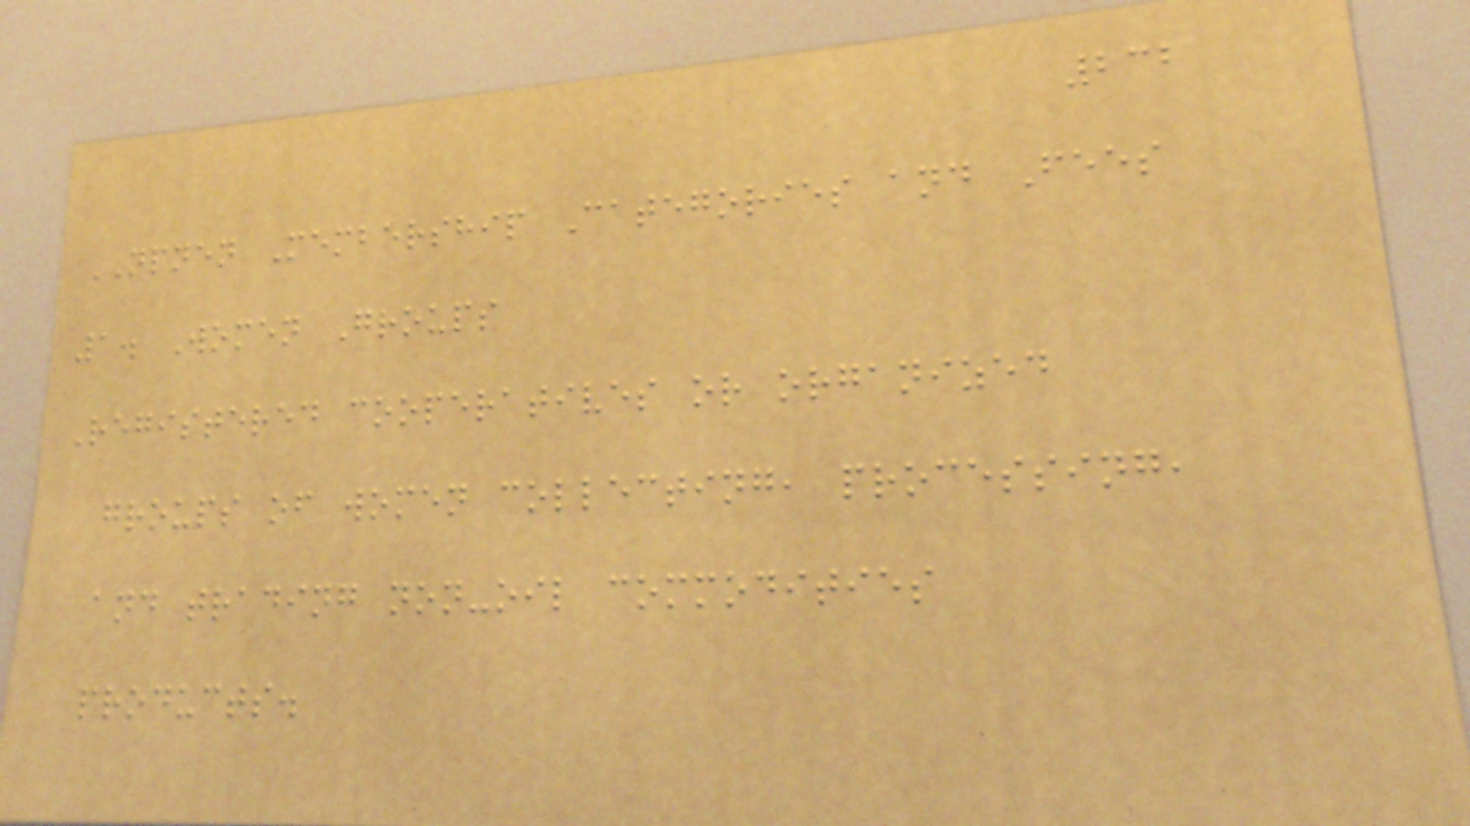232
NPNEN Membership Categories and Fees
1. Women Groups
Registered cooperatives or organized
groups of women collecting, processing,
and trading non-oil commodities
products.
